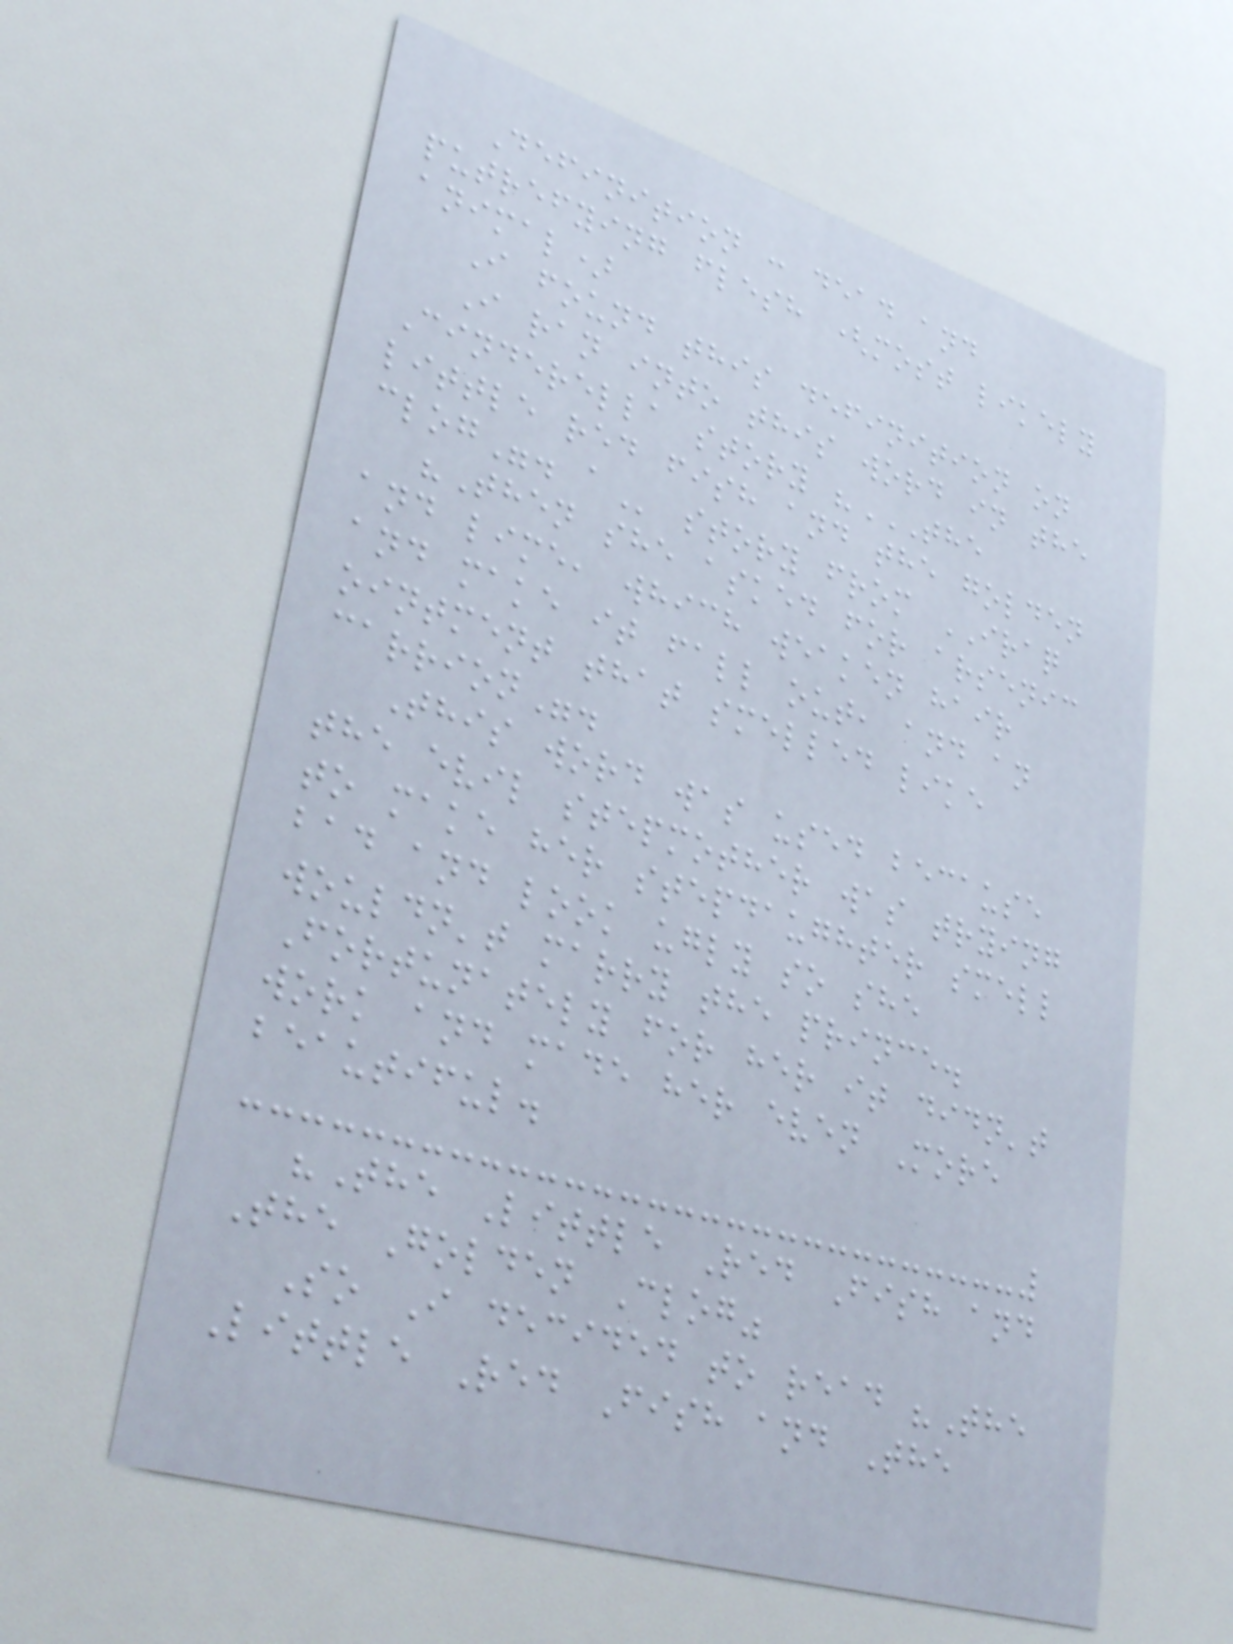Definition : dead and
putrefying flesh (most likely
animal)
I found this definition on
I ran into this word in the
Cinderella story "THE
LITTLE RED FISH AND THE GOLDEN
CLOG". A story from IRAQ
"Then she asked for arsenic
and lime, which weaken hair
and make it fall out, and an
ointment that smelled like
carrion".
This word was used because
the evil stepmother was trying
to make her stepdaughter smell
bad and look ugly so she
wouldn't marry the prince.
Fortunately for her it didn't
work and made her even More
beautiful.
"The Little Red Fish and
The Golden Clog"
So I decided to read "The
Little Red Fish and The
